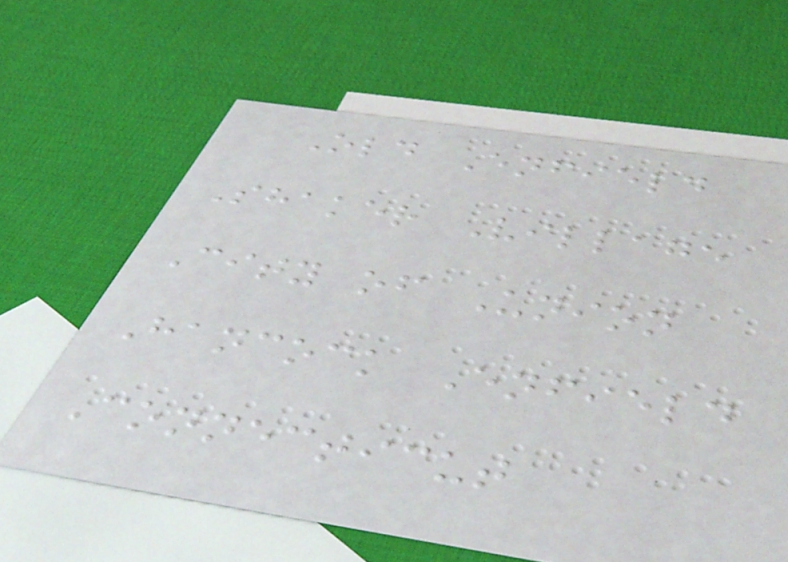Old Enfield
Shaker Village
City of Union
Hancock Enfield
Connecticut
